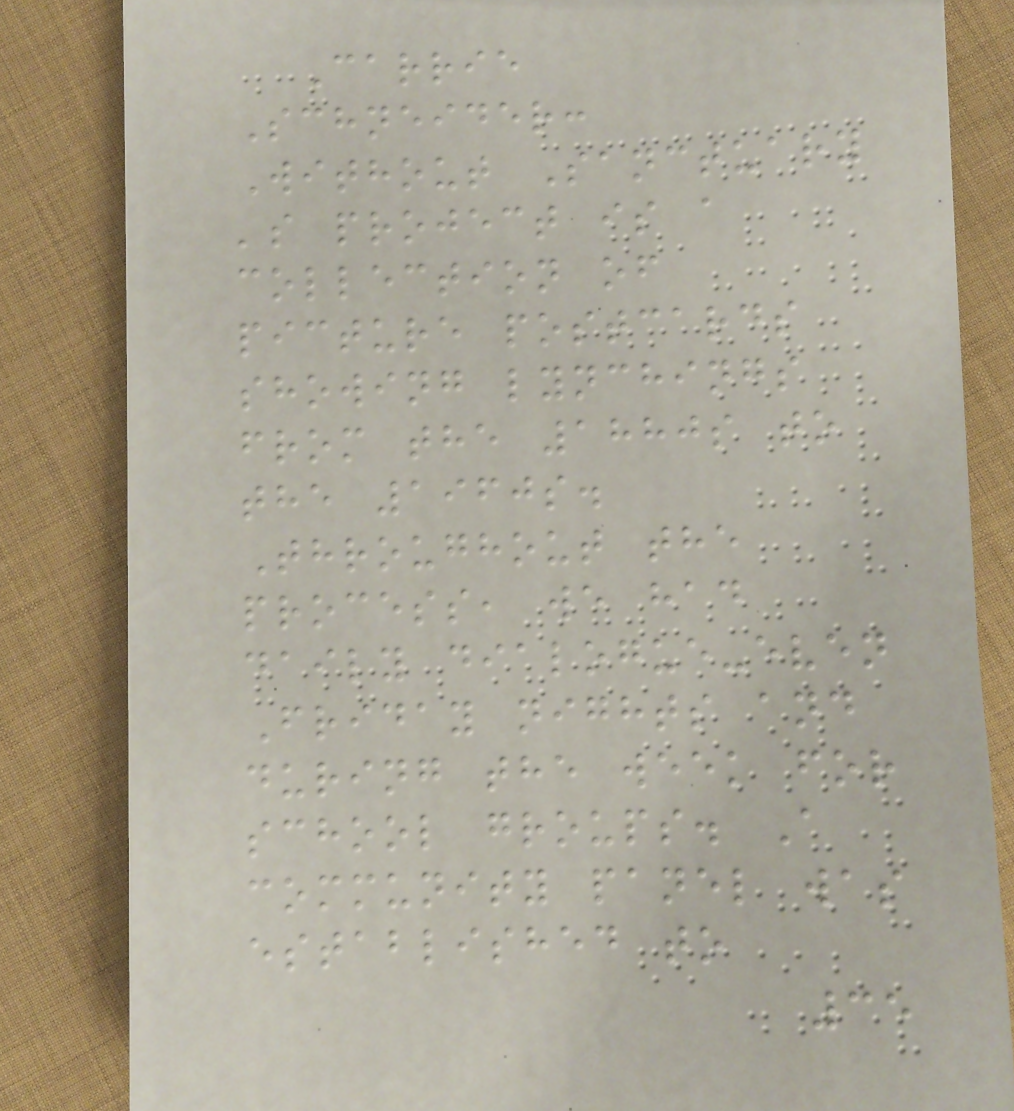Carrie
Schneider:
Without Sanctuary
's project is a
collection of
picture postcards
showing lynchings
from the 1880s to
the 1960s.
Throughout the
process, we had
daily dialogue-even
Friday nights and
during the week for
school groups. A
community panel was
established to
35
